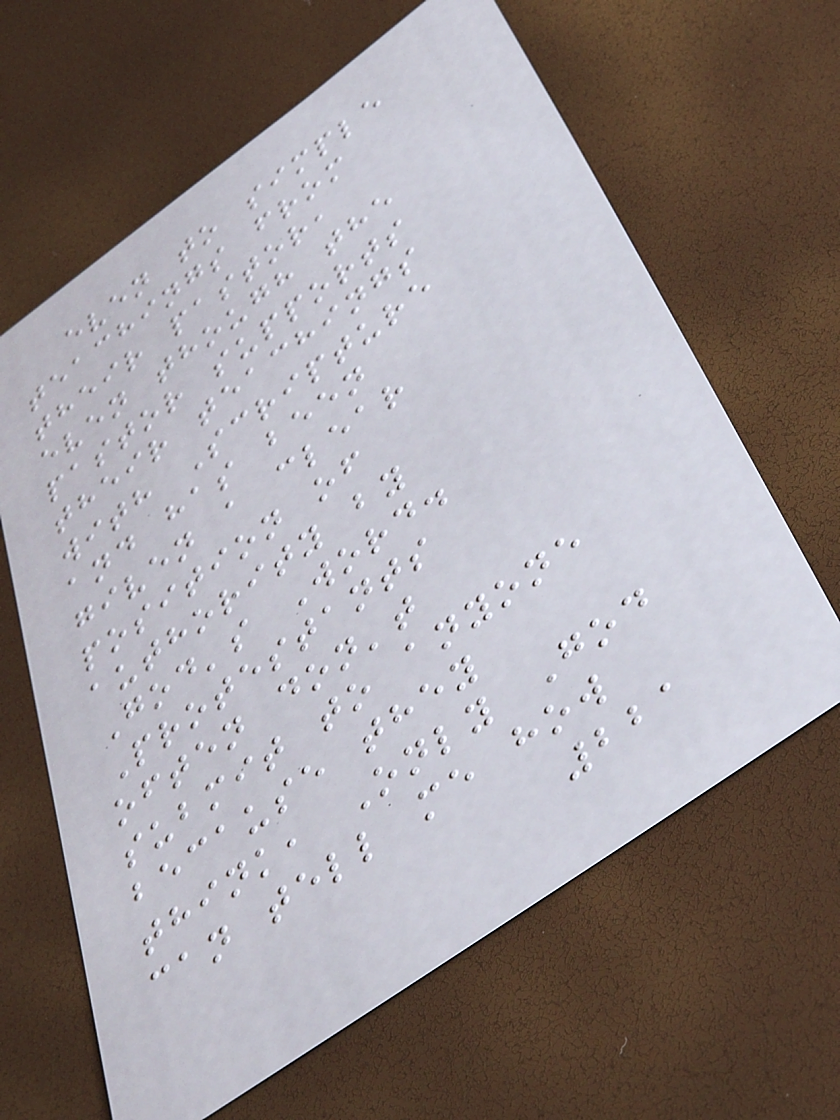even to simple
teachings from
their pastor,
even though the
pastor supports
their teachings
with Scripture
and has been
given a clear
position of
authority by
God's Word.
Protestants
often don't
submit to anyone
because they
think, Only God
can tell me how
221
